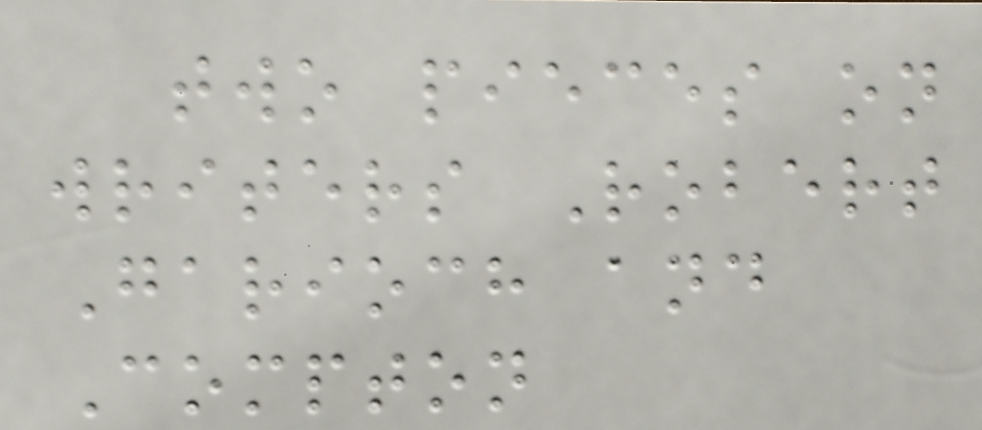two pieces on
writers Robert
Garioch and
Compton
